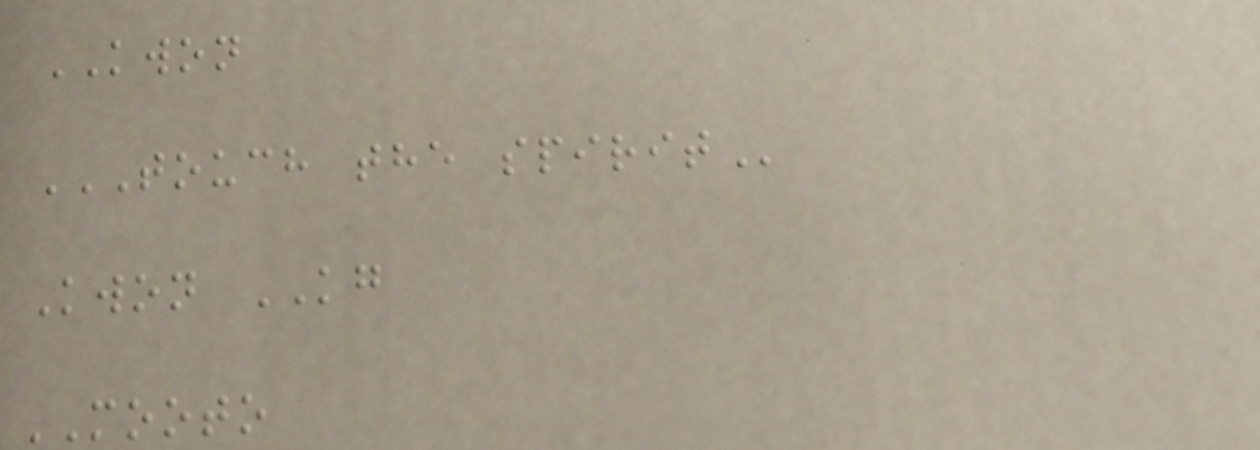KWON
TOUCH THE SPIRIT
Kwon KG
MOOTO
